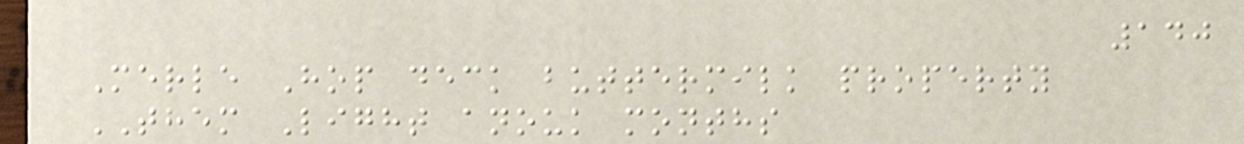140
Merle Hop deck buttermilk property
THEM Light anouk months
